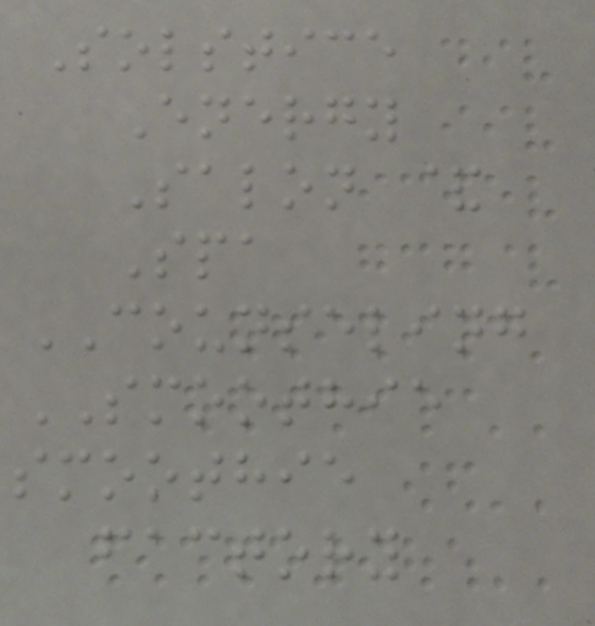Solstice
Energy
Salon &
Spa
COUNSELING
SMOOTHIE
smoothie
factory
